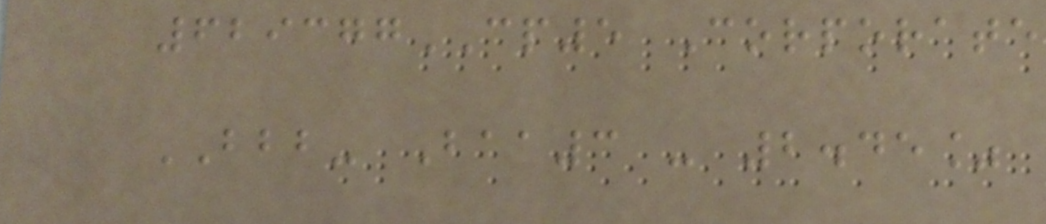629377CP5 Corporate
BBB- Baa3 - 2.45%
